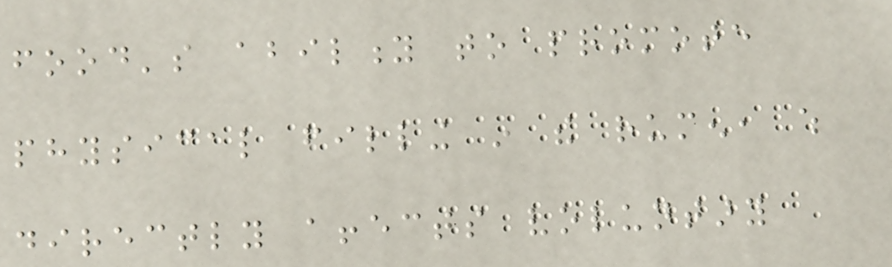food's ability to promote
physical filling in the rumen, which
directly affects voluntary
